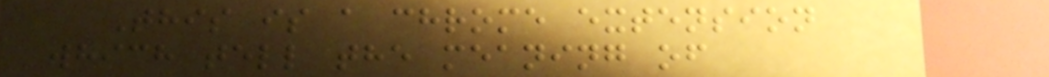This is a chrome extension
which tell the meaning of
